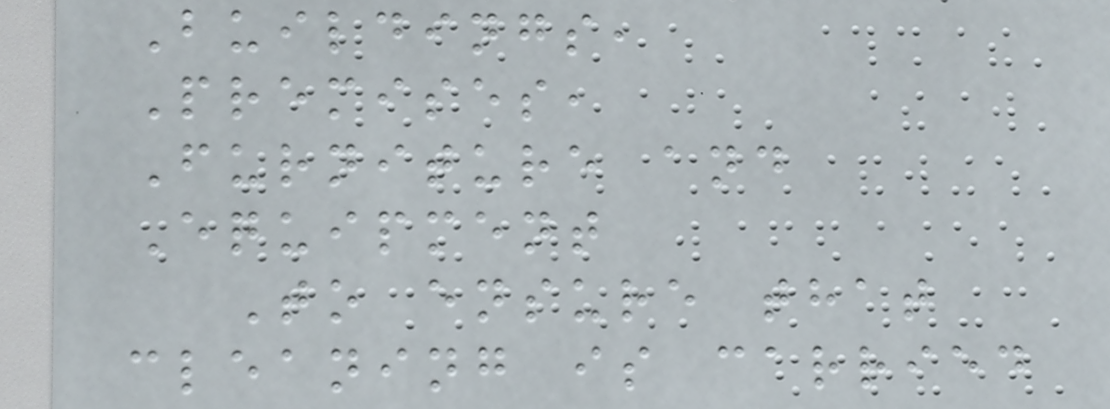Buildings,
Premises,
Furniture and
Equipment
To ensure that
cleaning is carried
